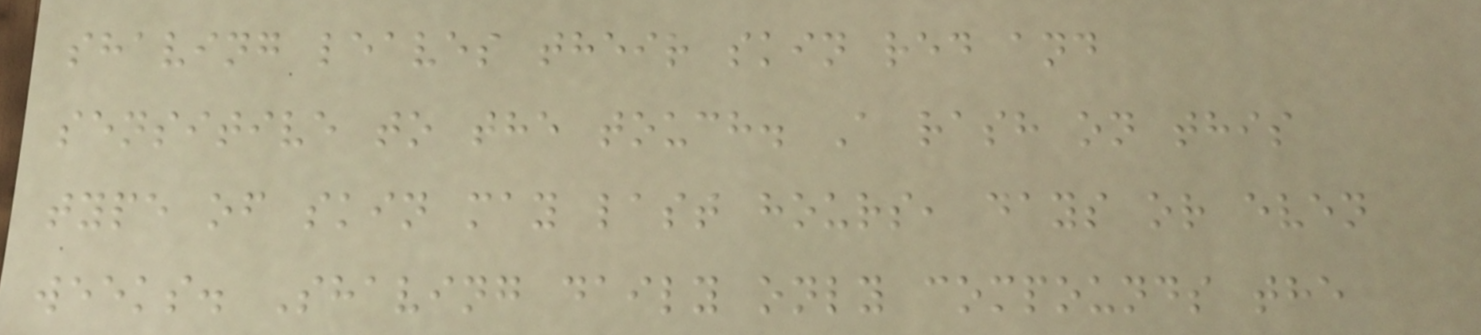shaving leaves their skin red and
sensitive to the touch. A rash on this
type of skin may last hours, days or even
weeks. Shaving daily only compounds the
